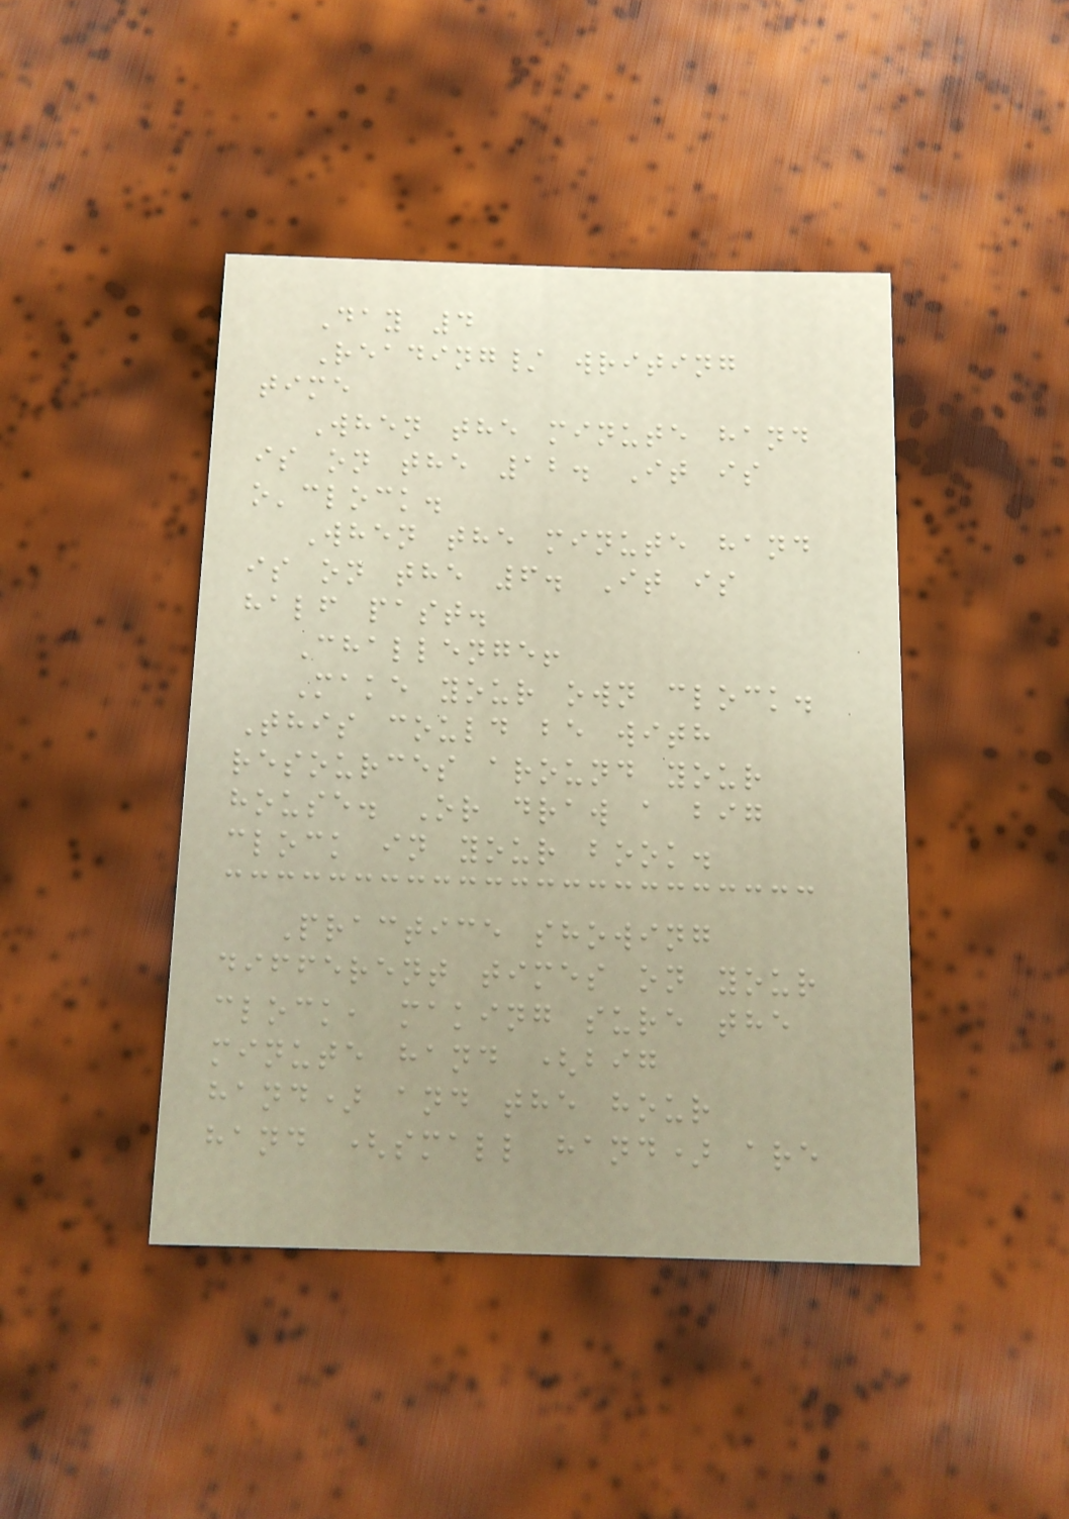Day 4
Reading/ writing
time
When the minute hand
is on the 12. It is
o'clock.
When the minute hand
is on the 6. It is
half past.
Challenge!
Make your own clock.
This could be with
resources around your
house. Or draw a big
clock in your book.
Practice showing
different times on your
clock, making sure the
minute hand (big
hand) and the hour
hand (small hand) are
